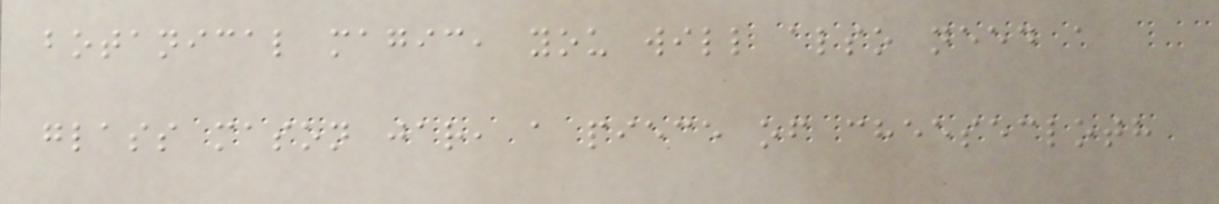botanical magic, you will also need a
glass mason jar, a piece of cheesecloth
